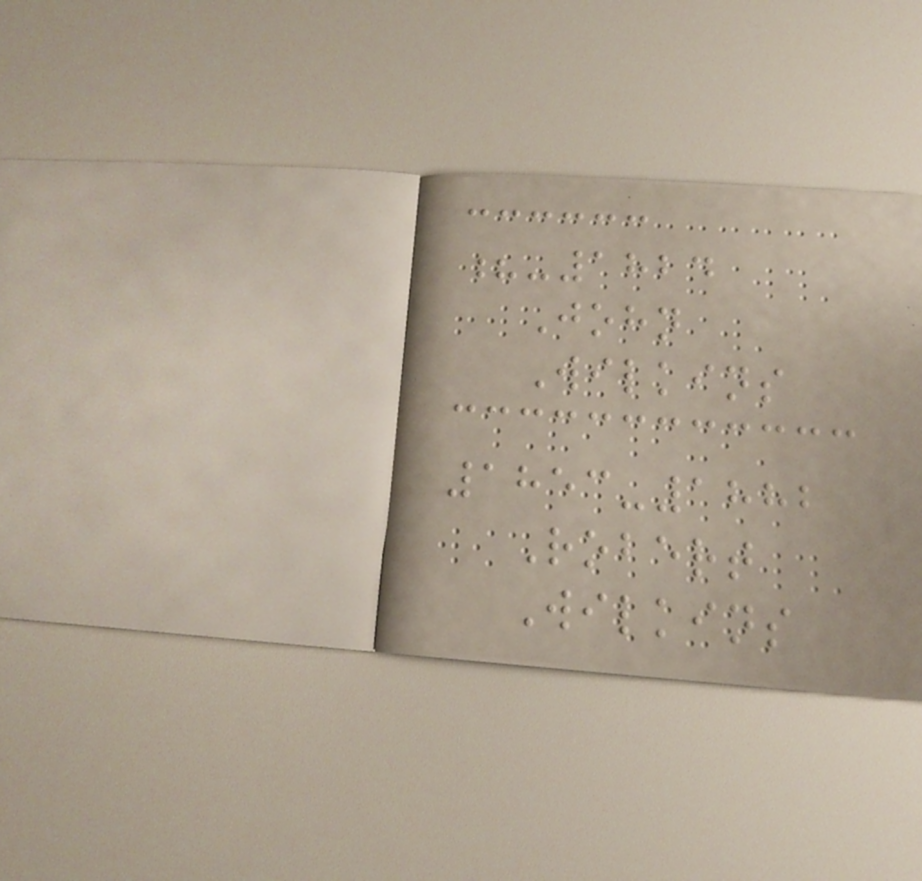?-1824
John
Wilkins
1853-1882
Robert
Wilkins
